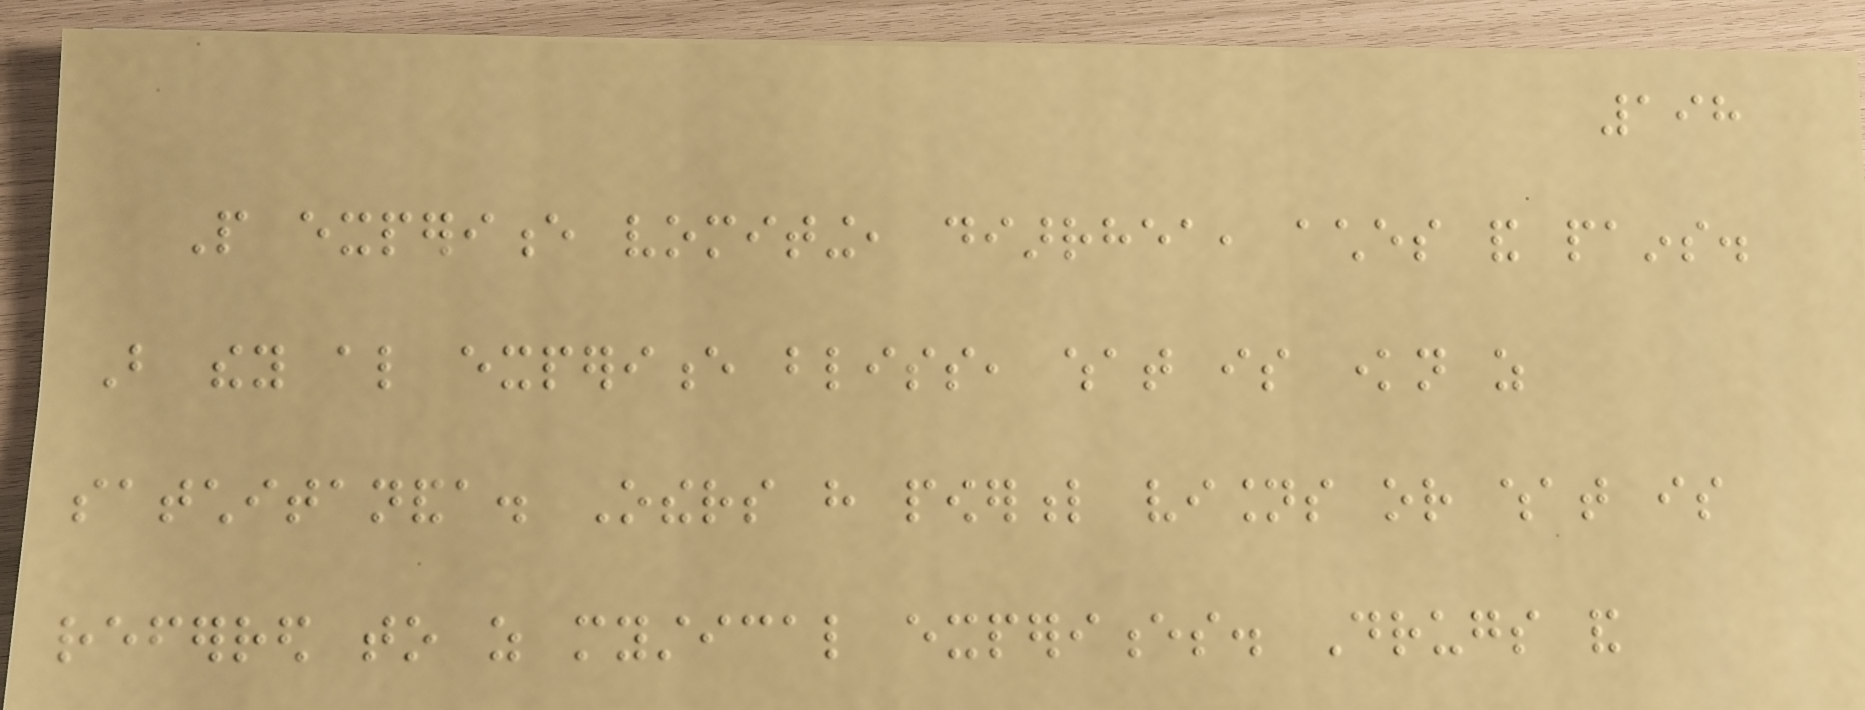198
People experience vomiting, diarrhea, aches and pains.
But they also experience bliss, what is known as
satchitananda. Others have powerful visions or what is
referred to as mystical experiences. Drugs and
